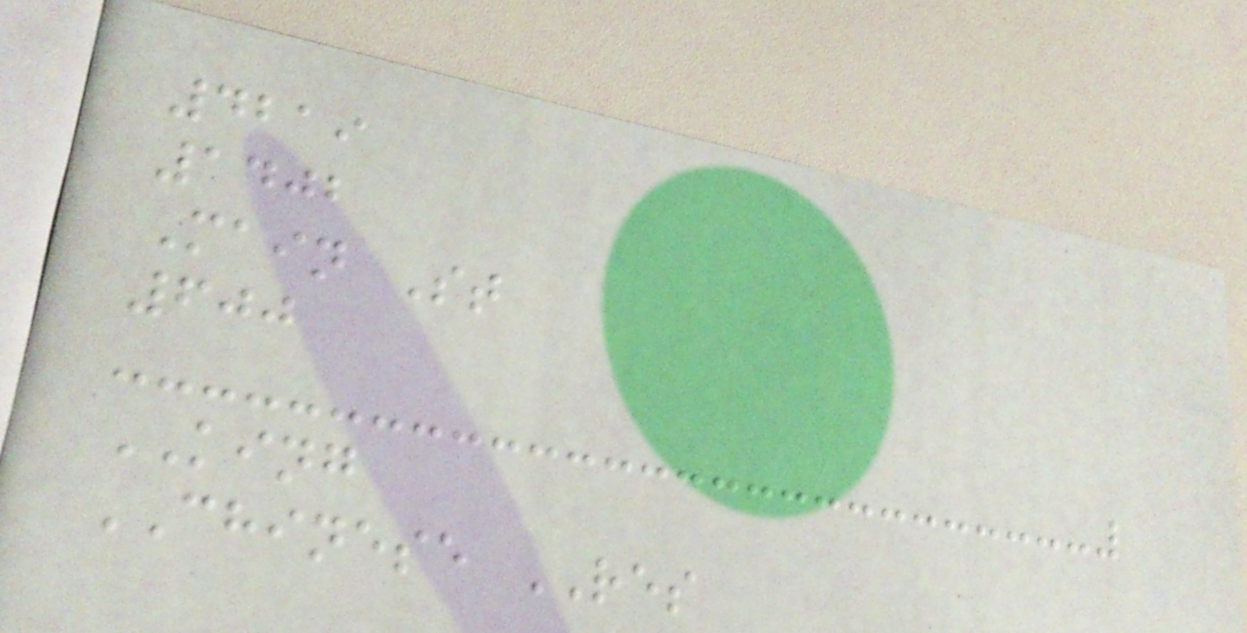4219
1402
Main St
600
KING
CHINESE RES
